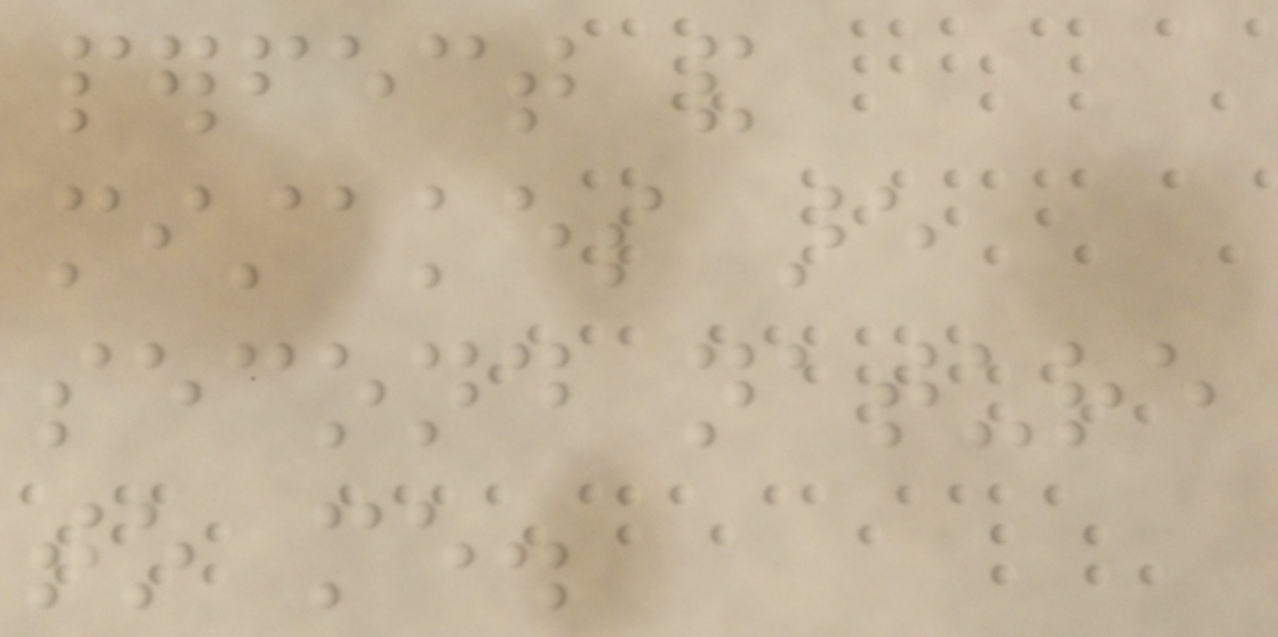perfect and
mistakes are
second nature
to me.
